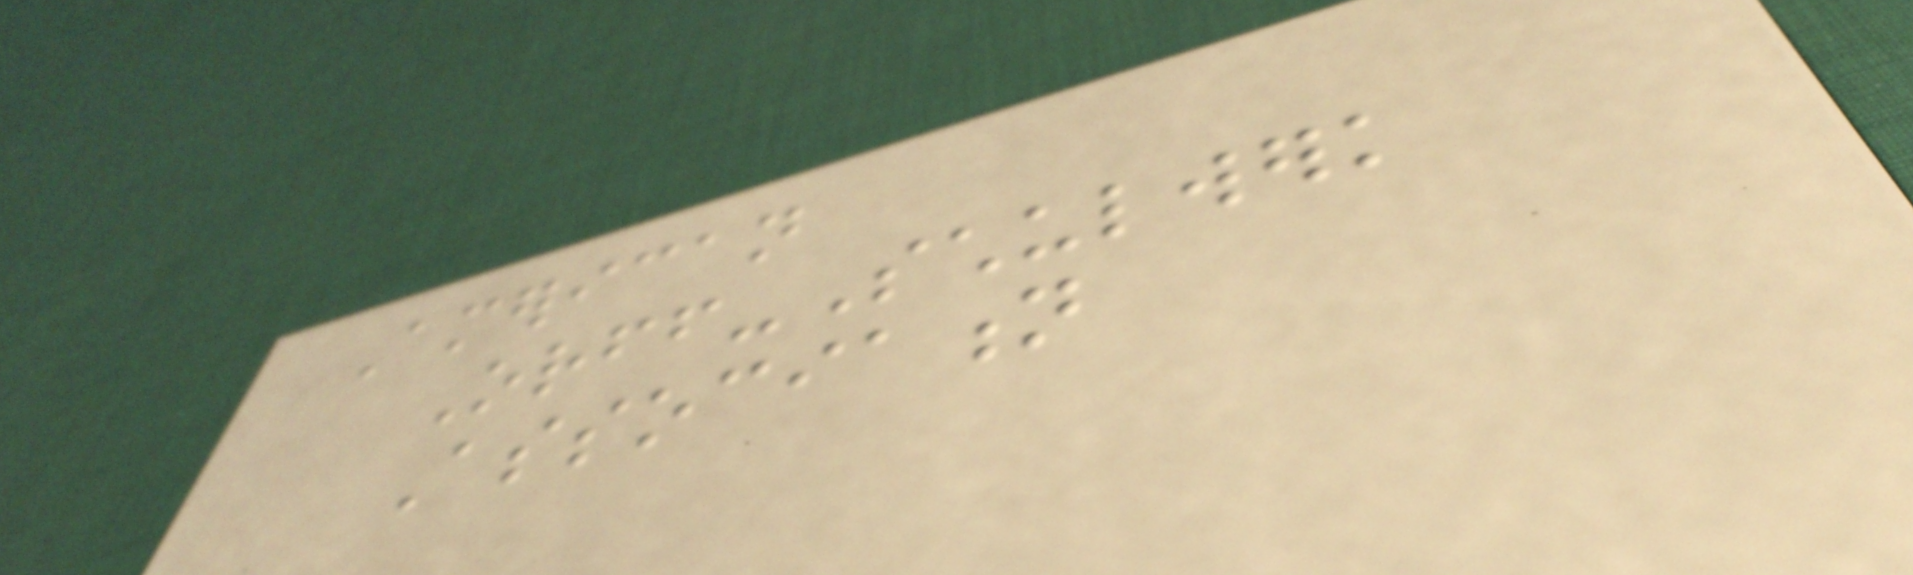American
Orff-Schulwerk
Association
